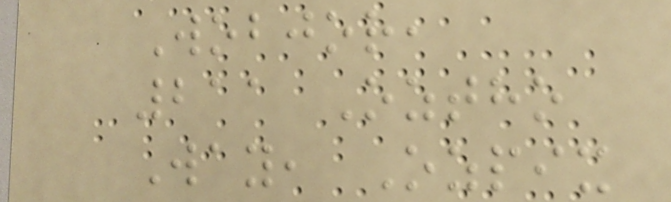Wobjor,
211 Oztho
Way, Ozpix
